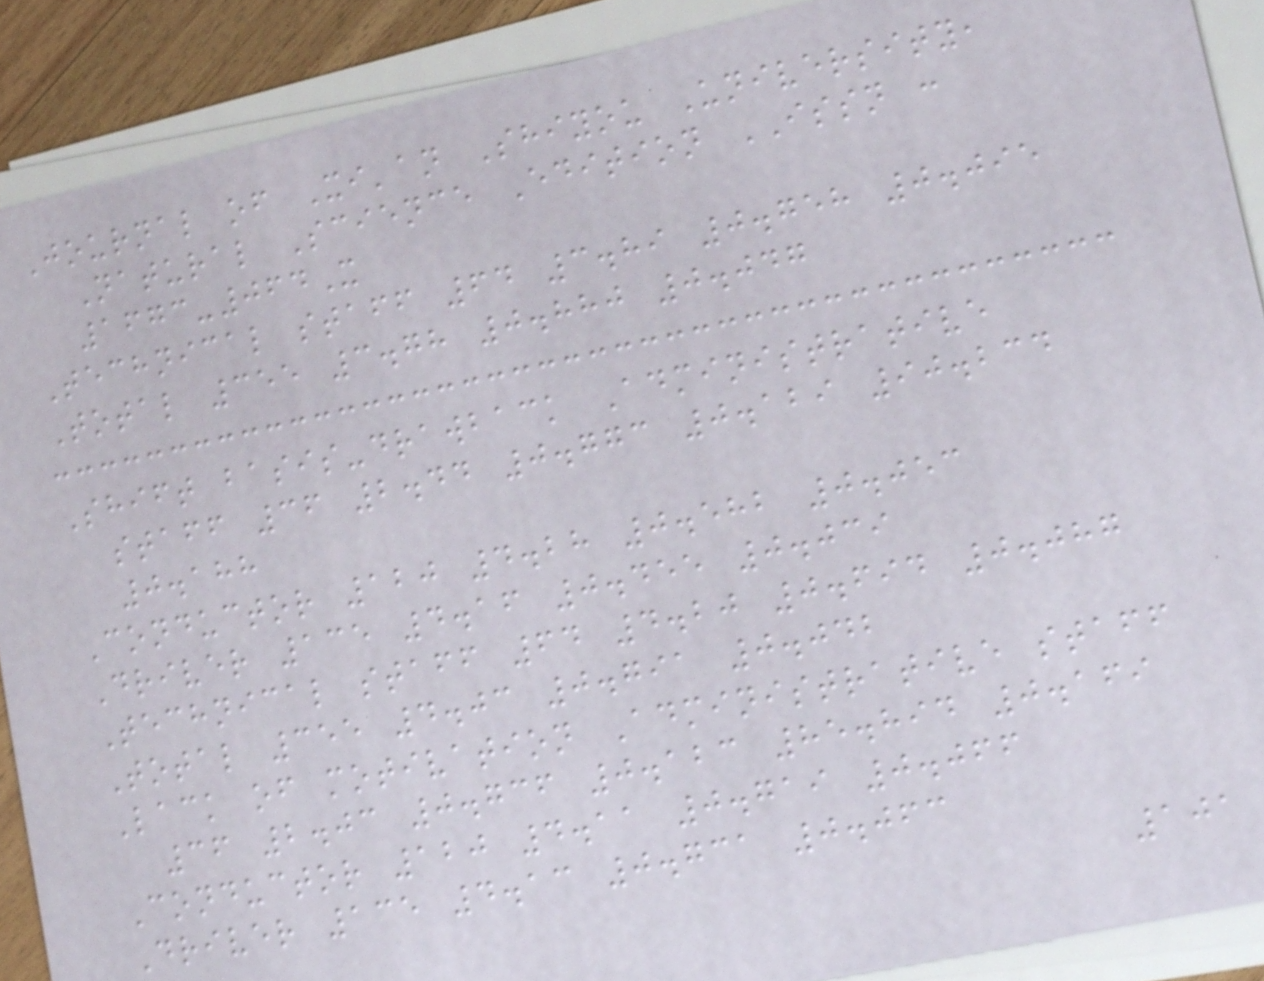Journal of Xi'an Shiyou University,
Natural Science Edition ISSN :
1673-064X
Technical staff 64 3.89 0.758 0.095
Total 355 3.78 0.880 0.047
Shift basis-drawback Administrative
staff 36 2.44 0.773 0.129 90.234
0.188
Conductor 120 4.28 0.582 0.053
Driver 135 4.16 0.455 0.039
Technical staff 64 4.20 0.694 0.087
Total 355 4.03 0.791 0.042
Lack of motivation Administrative staff
36 2.03 0.736 0.123 85.894 0.169
Conductor 120 4.11 0.719 0.066
Driver 135 4.13 0.731 0.063
101
